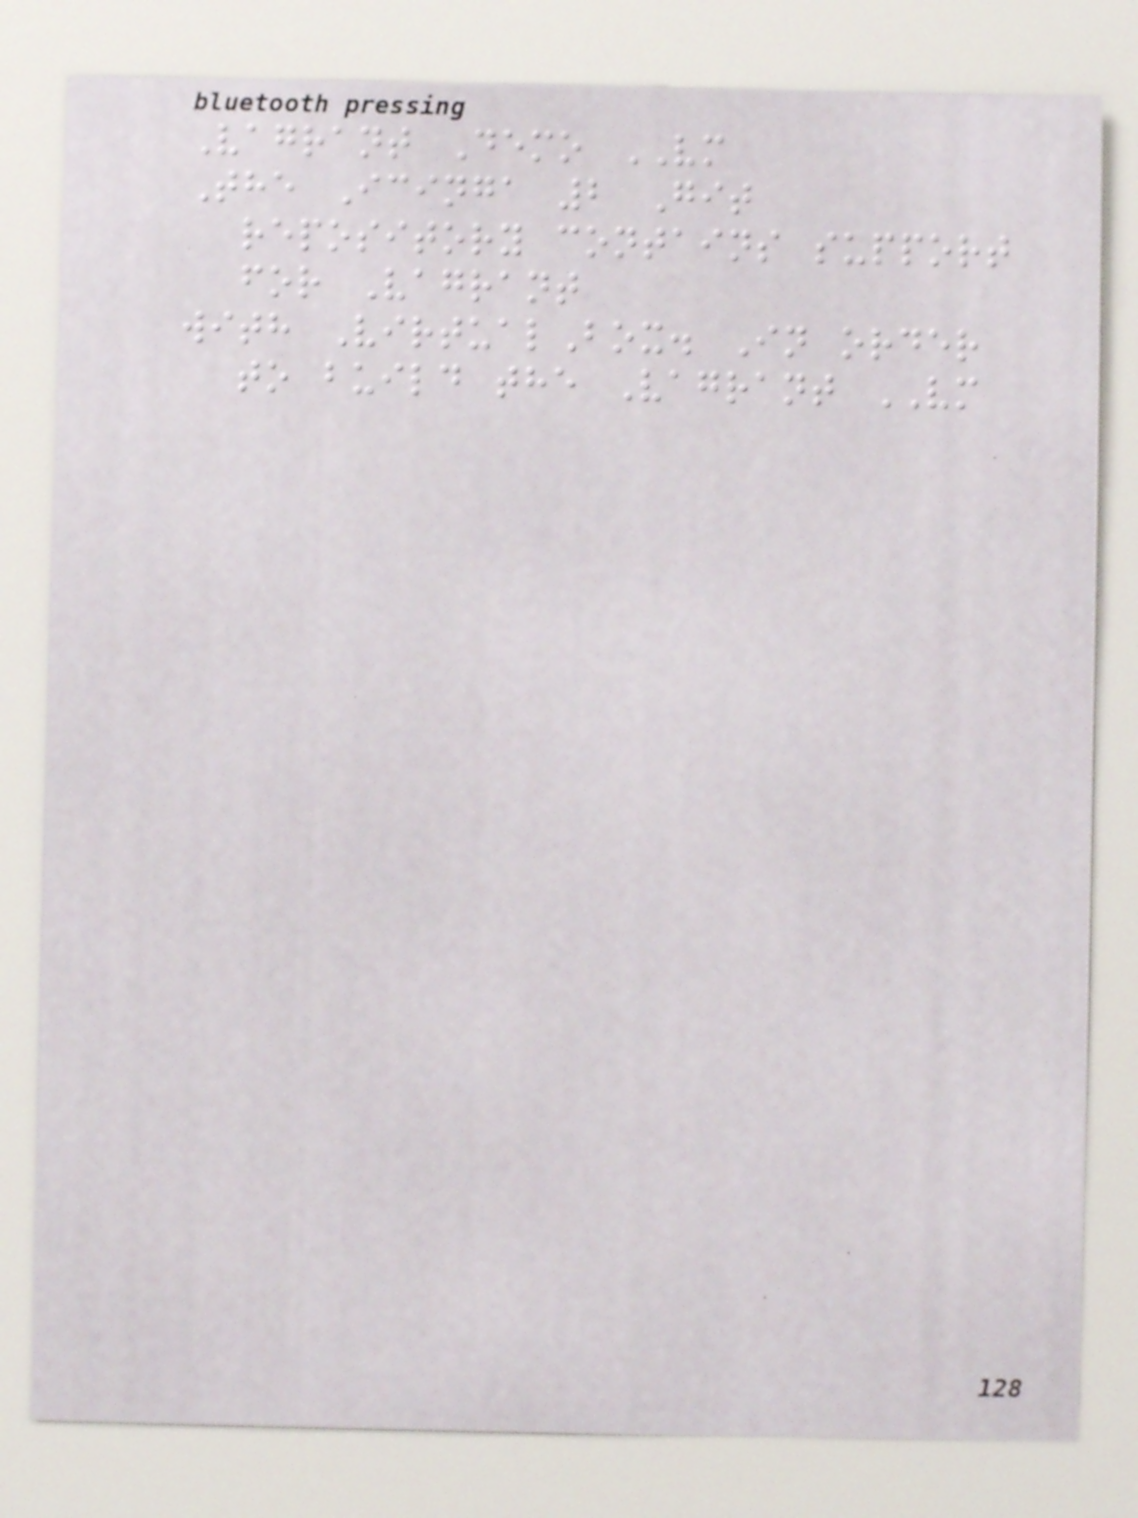Vagrant Demo VM
The Icinga 2 Git
repository contains support
for Vagrant
with VirtualBox. In order
to build the Vagrant VM
